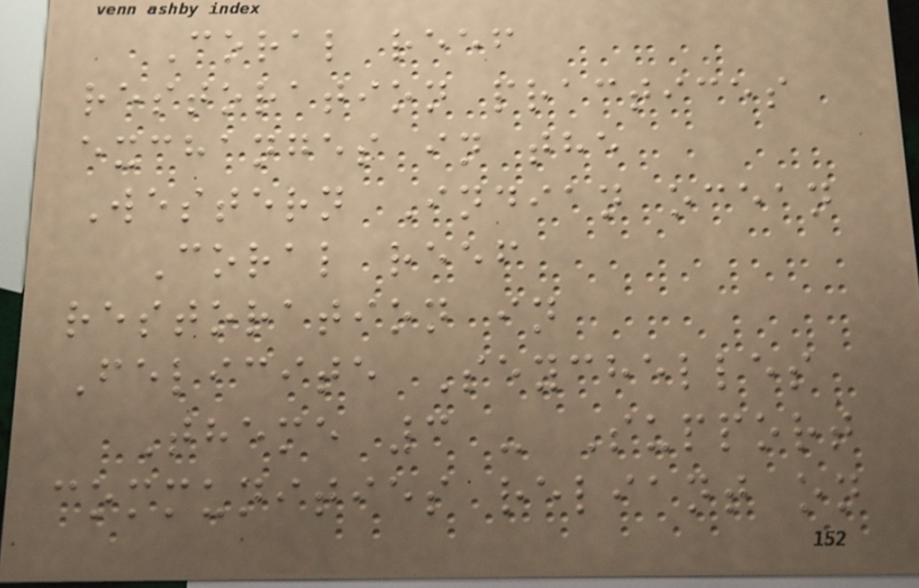Coral reef
restoration practices
exchanges in the
Western Indian ocean
Coral reef
restoration in
Felicite Seychelles
Theme 3 - Support
communities reliant on
